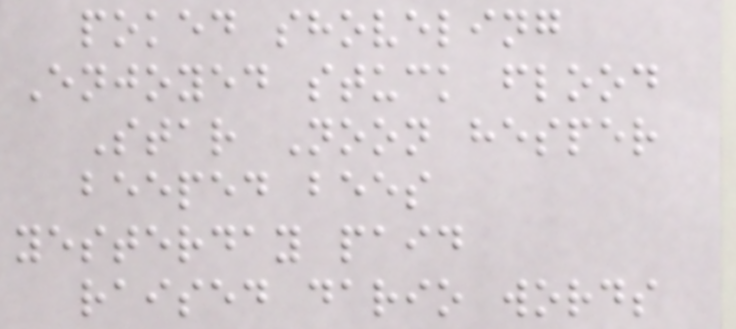poked shoveling
Enjoyed stuck flood
Star Noon hesper
beeped bees
yesterday paid
raised dario words
